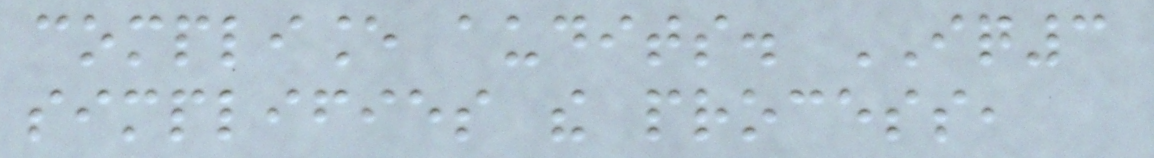compliance audits. IQ3
simplifies the process,
